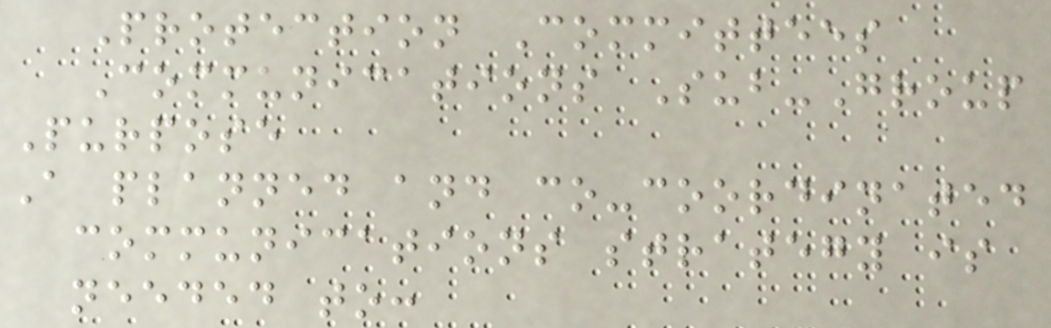Protection Committees
Communications Sub-Group
Purpose
A planned and co-coordinated
communications strategy is
needed to:
